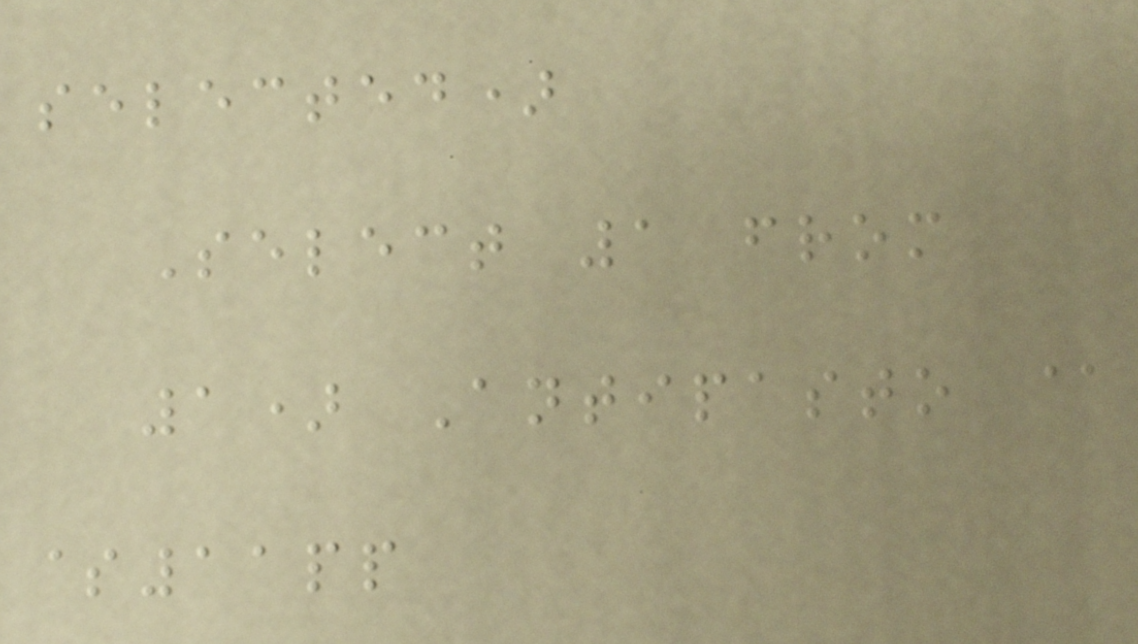selected)
Select 1 from
1) Antipasto @
$11pp
